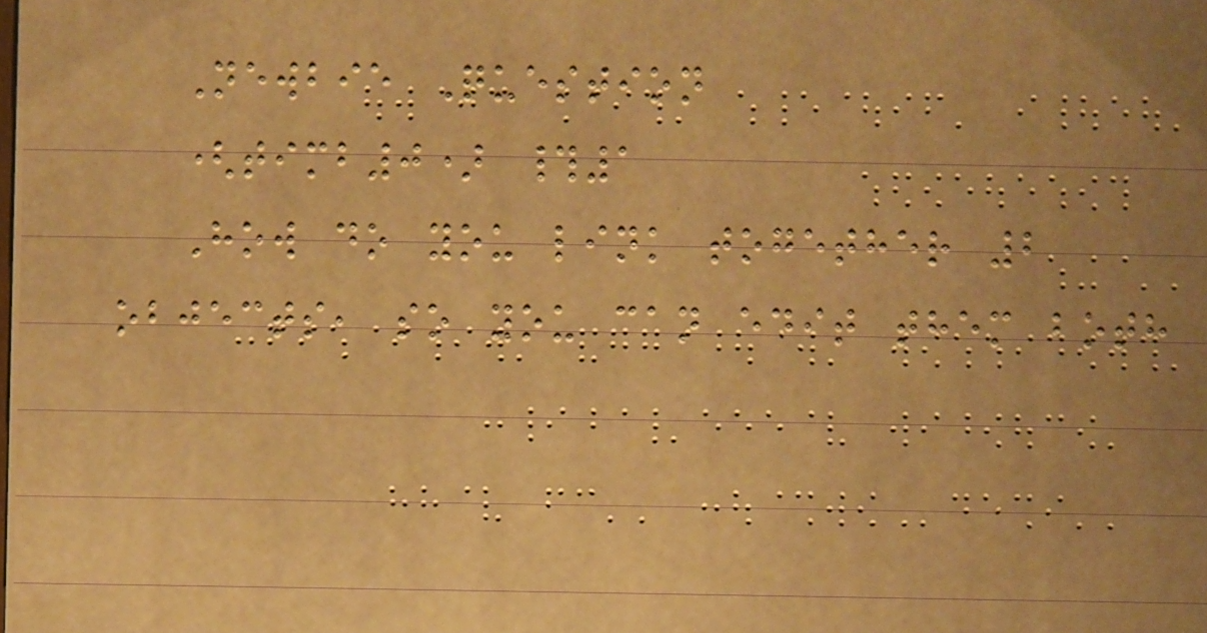Newbie Question
(timb0) #1
How do you link together 2
objects, so you can edit them both
